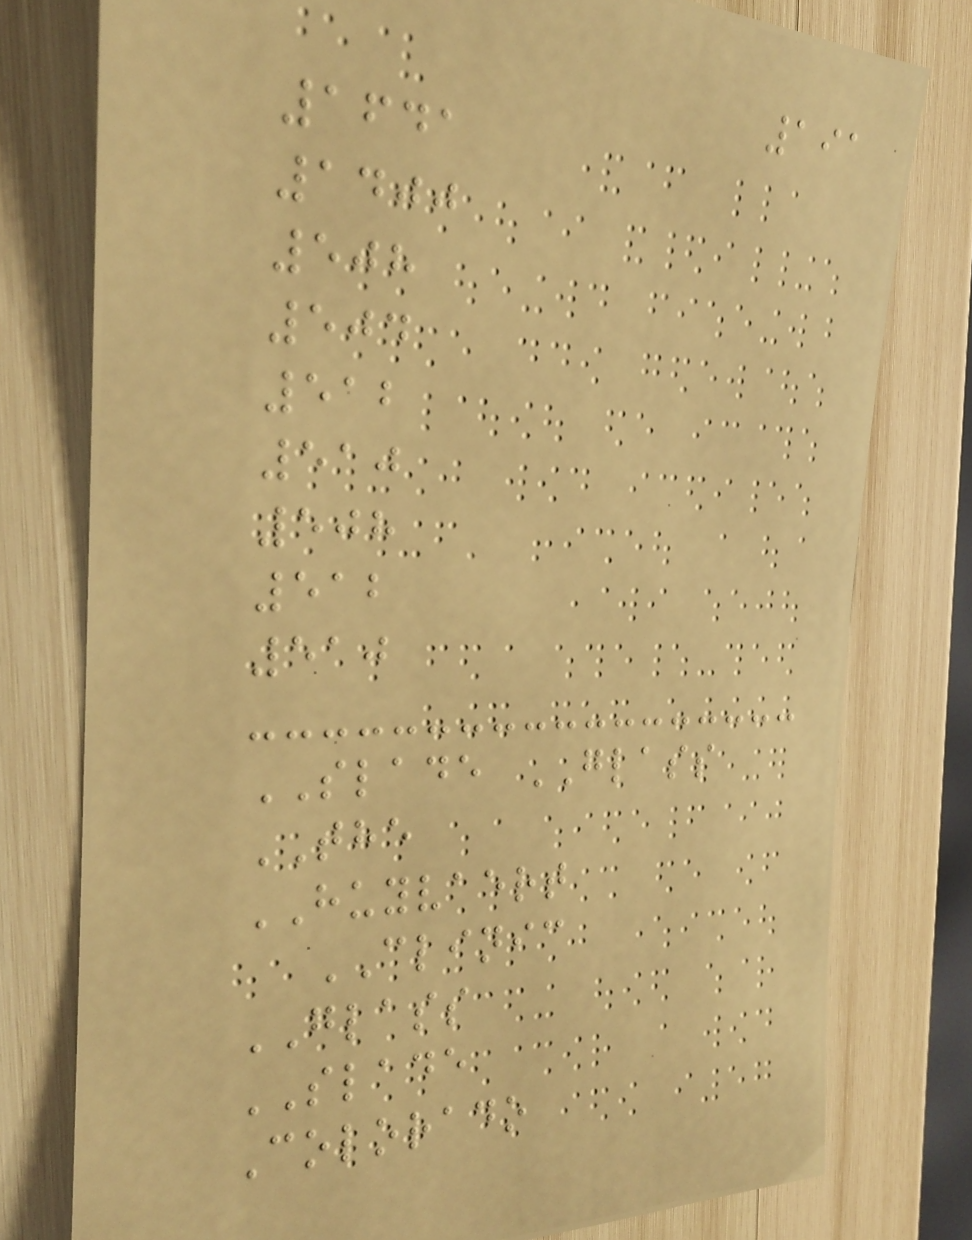191
1641
1400
508
504
512
510
508
512
510
SLADE GLASS
THE
HUYVAERT
CLINIC
GLASS
SLADE
Colorado
